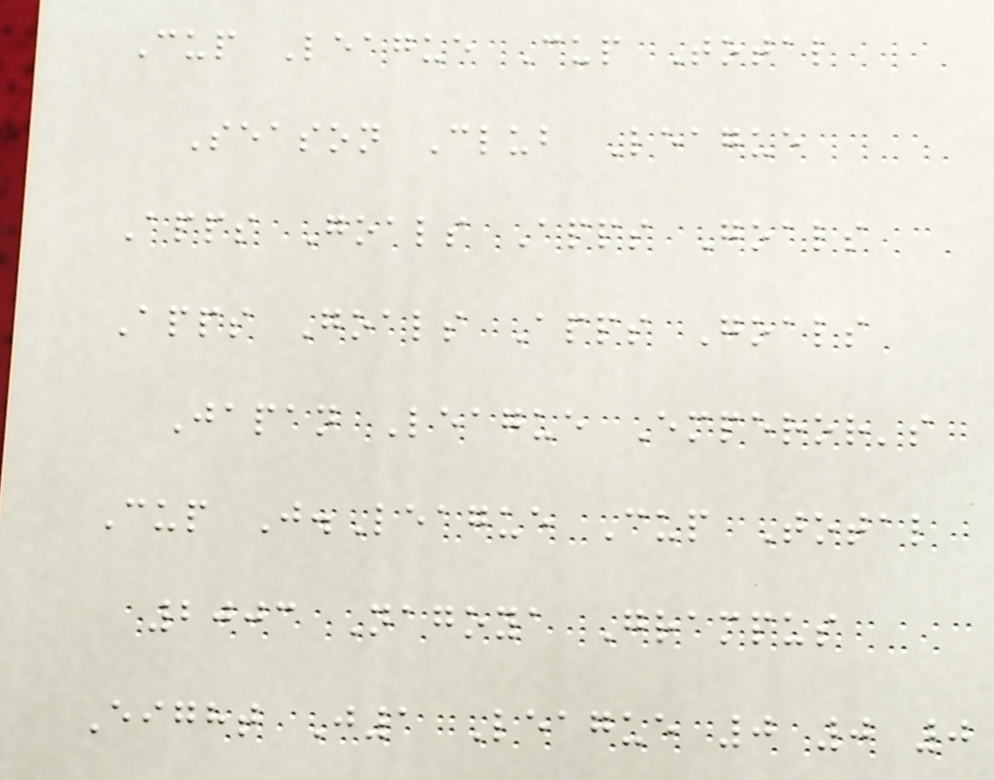Cup League Cup Total
Season Club League
Apps Goals Apps Goals
Apps Goals Apps Goals
Japan League Emperor's
Cup J.League Cup Total
2003 Nagoya Grampus
Eight J1 League 0 0 0
